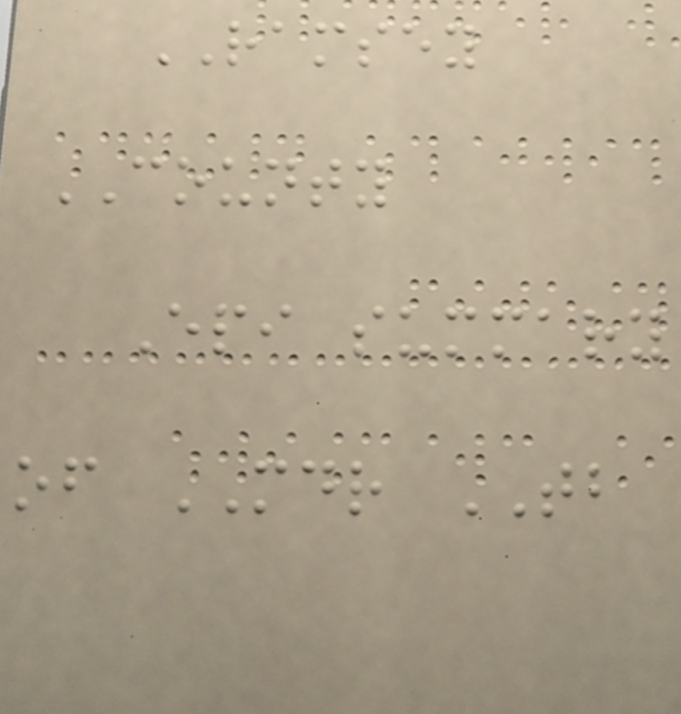RAMSEY
COUNTY
Epi summary
of MDR TB
